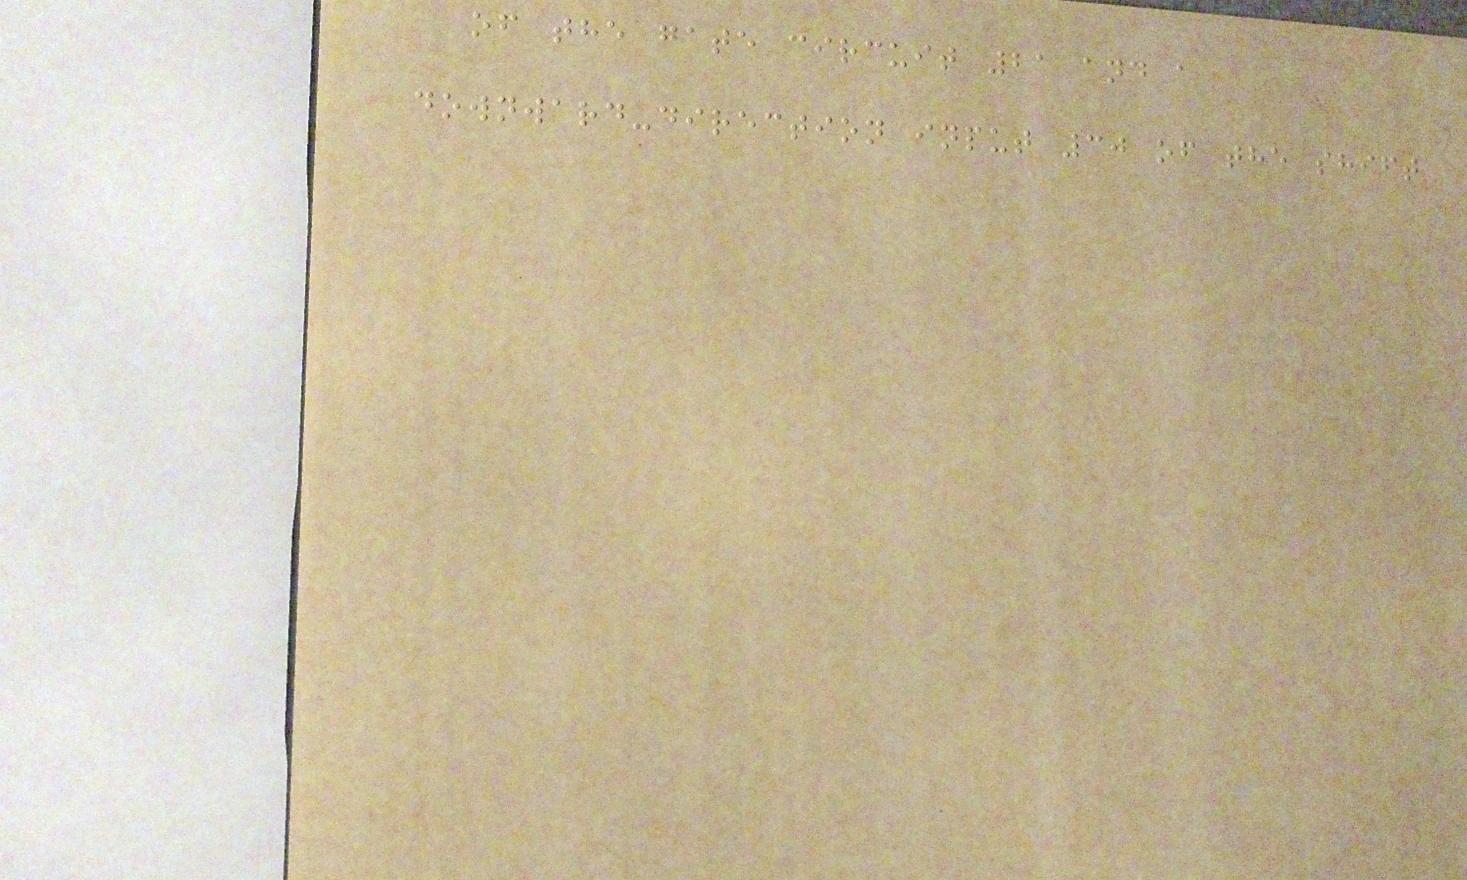of the gate circuit 21 and a
downward-direction input 30 of the shift
